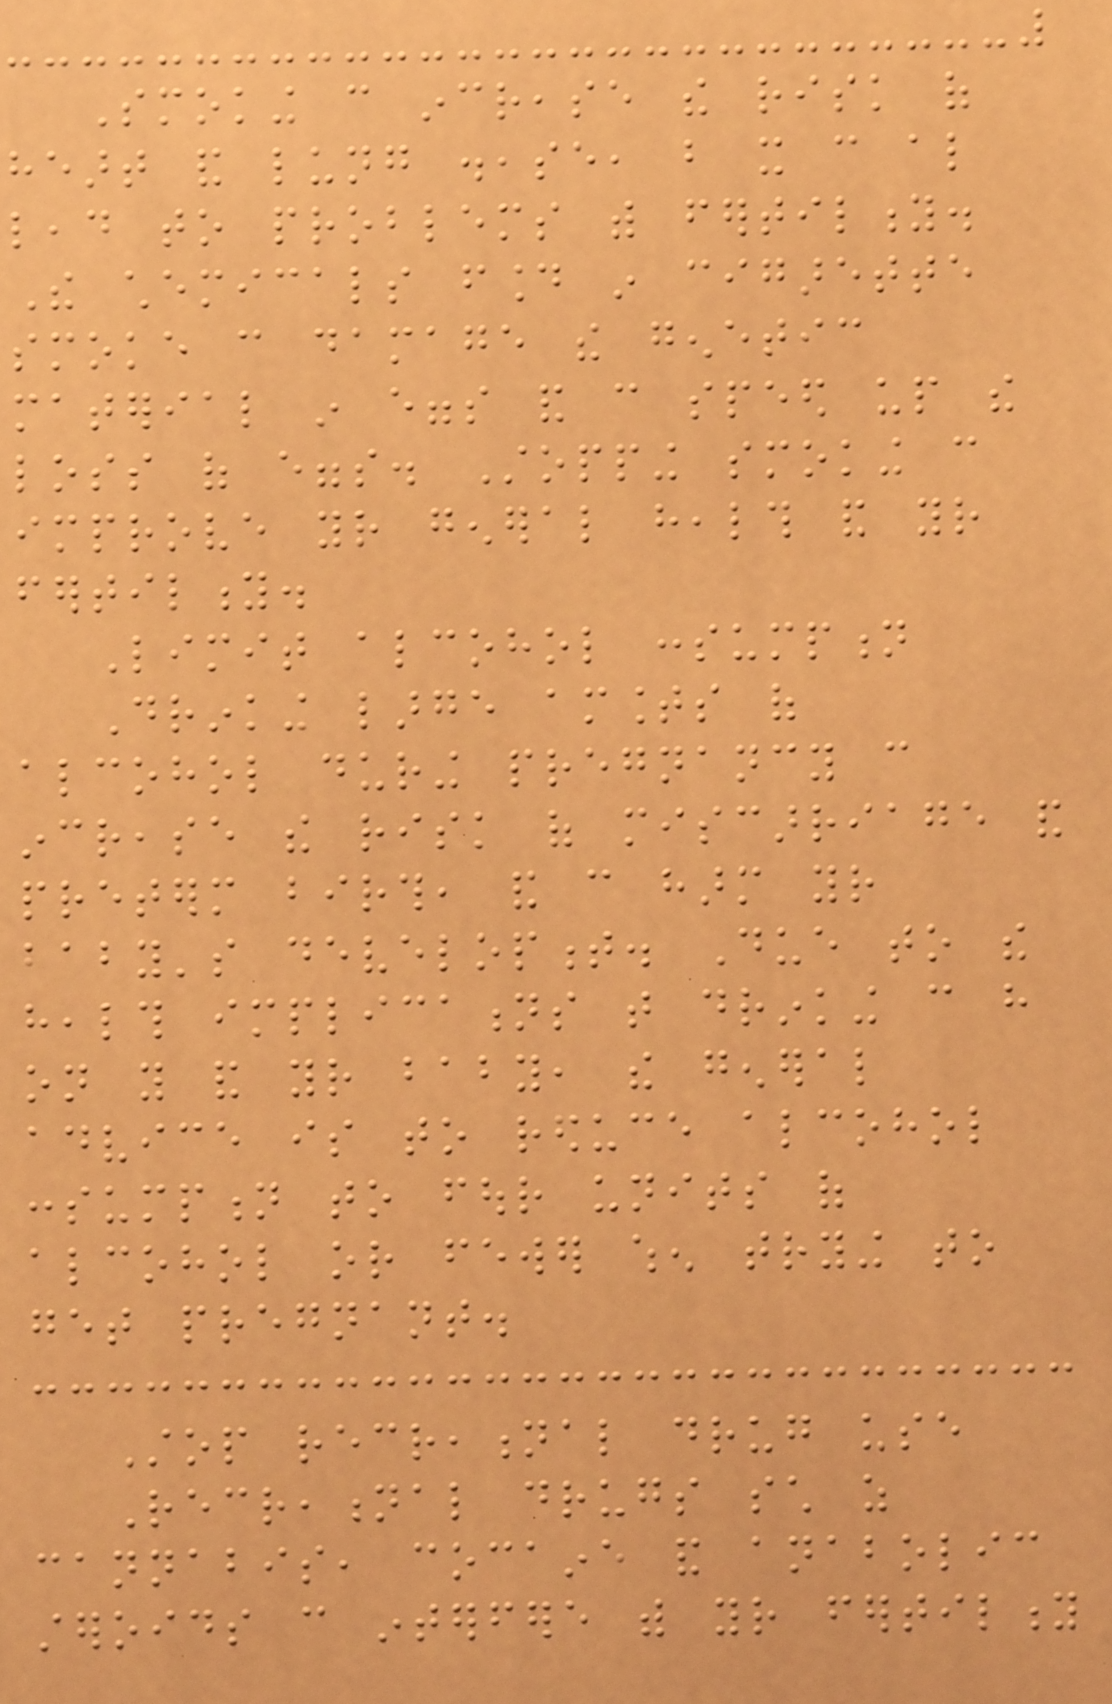Smoking can increase the risk of
heart and lung disease, but it can also
lead to problems with fertility.
The chemicals found in cigarette
smoke can damage the genetic
material in eggs and can speed up the
loss of eggs. Stopping smoking can
improve your general health and your
fertility.
Limit alcohol consumption
Drinking large amounts of
alcohol during pregnancy can
increase the risk of miscarriage and
preterm birth, and can harm your
baby's development. Due to the
health implications that drinking can have
on you and your baby, the general
advice is to reduce alcohol
consumption to four units of
alcohol or fewer when trying to
get pregnant.
Stop recreational drug use
Recreational drugs such as
cannabis, cocaine and anabolic
steroids can interfere with your fertility
